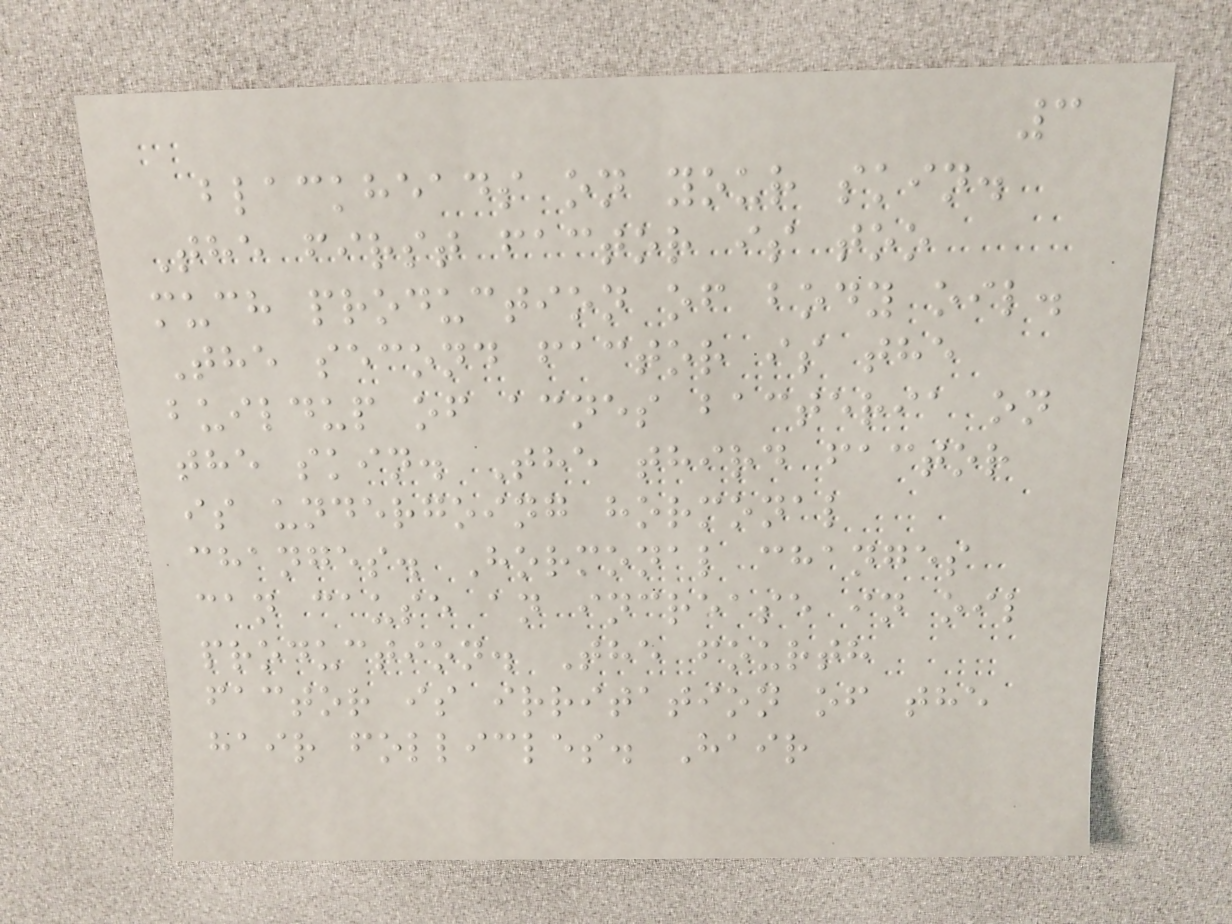3
blackheads on your skin.
The first factor is too
much production of body oil.
The second factor is the
buildup of acnes bacteria on
the skin. The third factor
is undergoing hormonal
changes. Hormonal changes
can cause an increase in oil
production. The fourth
factor is irritation of the
hair follicles. Hair
